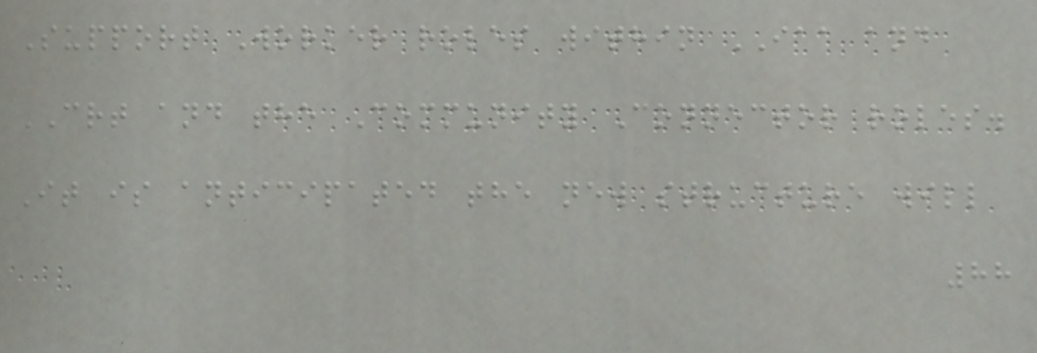Support Worker roles within IAA and
CRT and the Community Connector roles.
It is anticipated the new structure will
88
